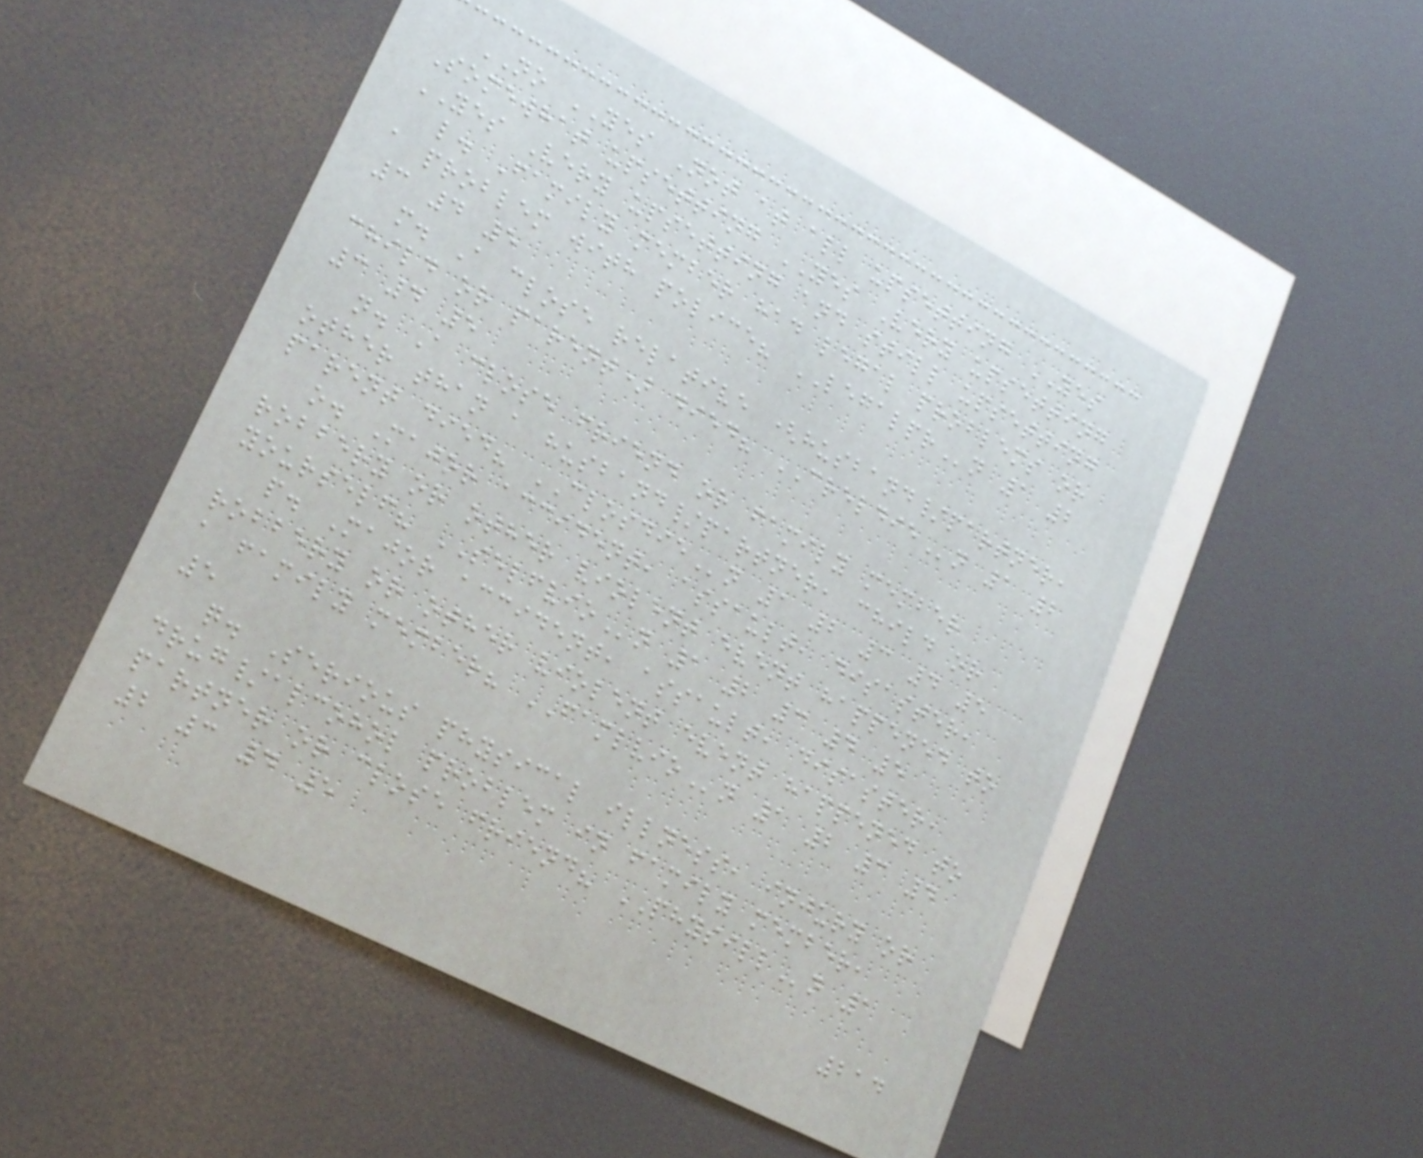NO YES Not at all upsetting YES
Somewhat upsetting YES Very upsetting
YES Very upsetting and still upsetting
l. Family member had legal problems or
a problem with police? LEGALPRn 1 2
3 4 5
m. A close relative (husband/partner,
child or parent) died? CRELDIEn 1 2
3 4 5
n. A close friend or family member
other than a husband/partner, child or
parent died? CLOSDIEn 1 2 3 4 5
o. Major accident, assault, disaster,
robbery or other violent event happened to
yourself? SELFVIOn 1 2 3 4 5
p. Major accident, assault, disaster,
robbery or other violent event happened to
a family member? FAMLVIOn 1 2 3 4
5
q. Serious physical illness, injury or
drug/alcohol problem in family member,
partner or close friend? PHYSILLn 1
2 3 4 5
214
